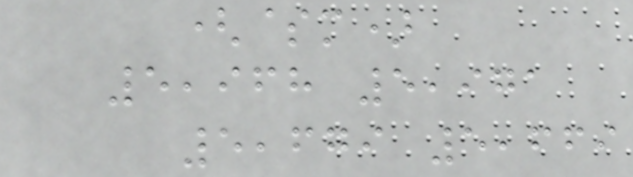($m)
5,968 5,971
5,679 5,669
